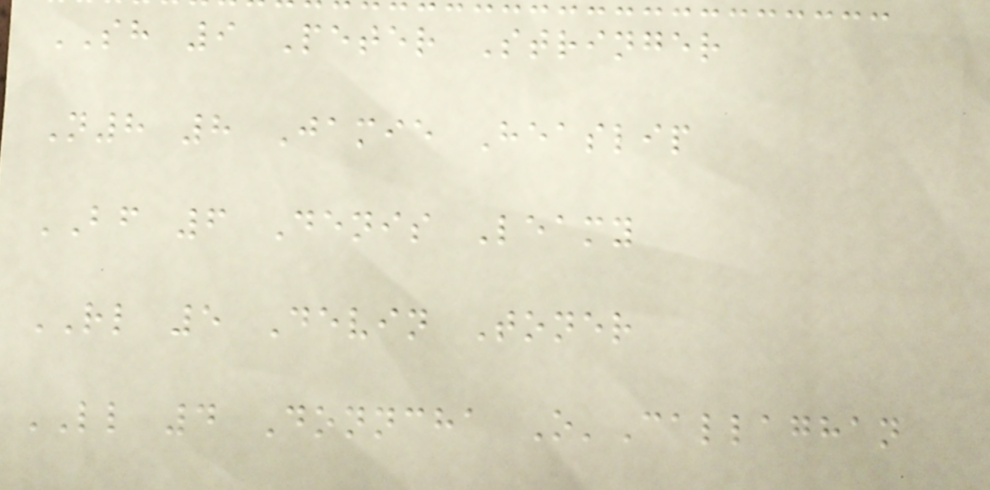SH 9 Peter Stringer
N8 8 Jamie Heaslip
BF 6 Denis Leamy
RL 5 Devin Toner
LL 4 Donncha O'Callaghan
